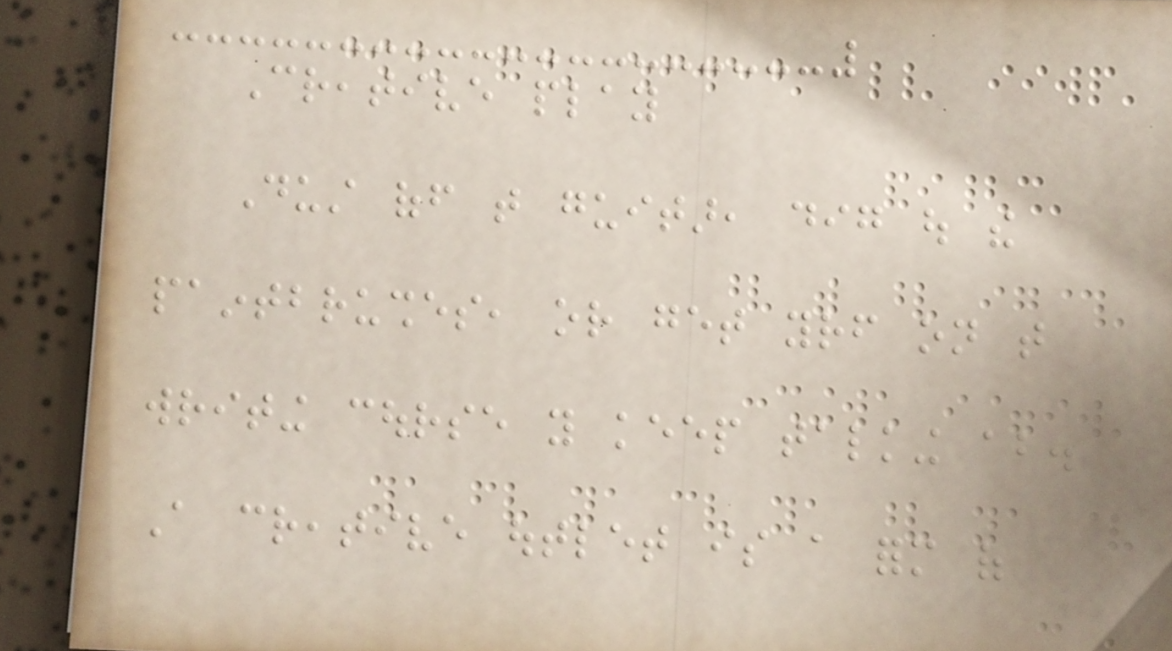Creative play
Dust off that guitar, dig out the
paintbrushes, or get yourself on that
writing course you keep talking about.
A creative outlet is a form of
